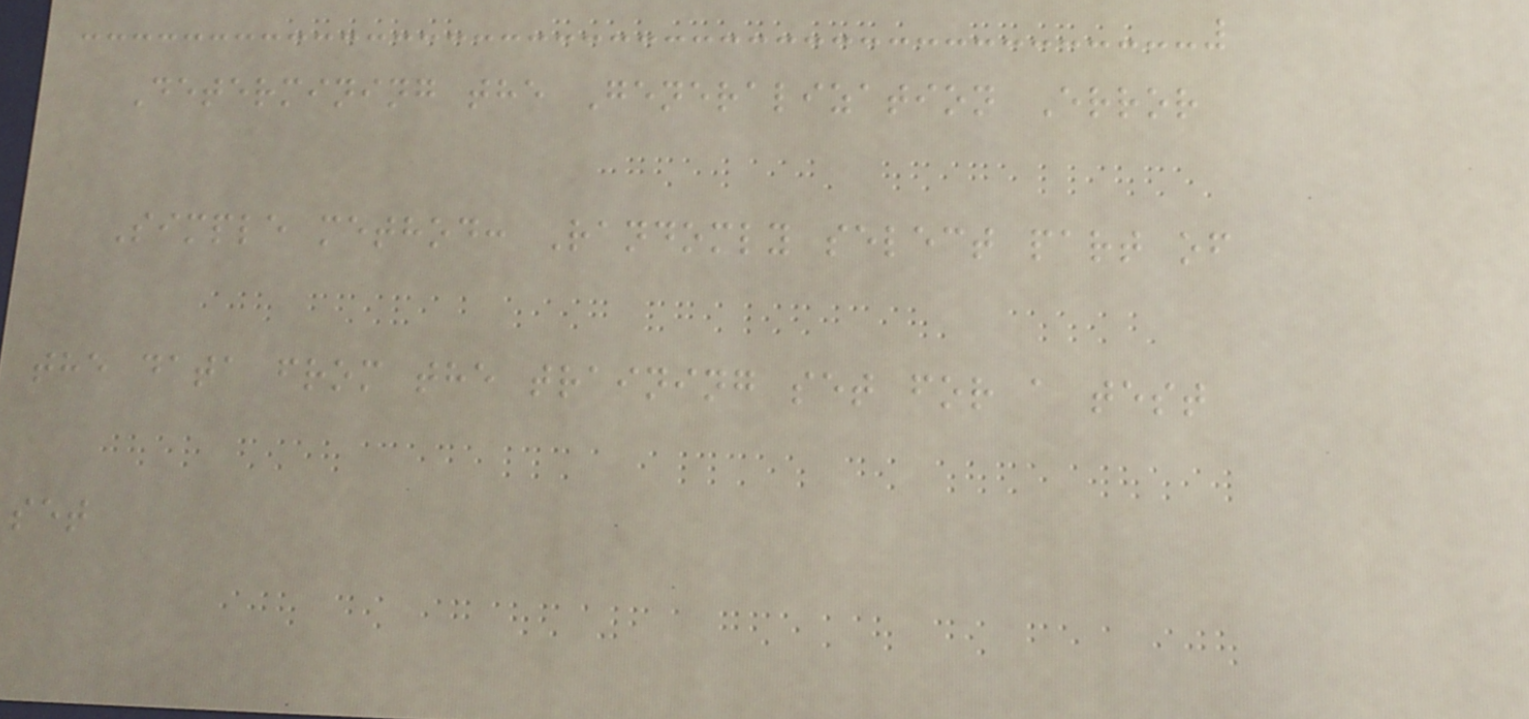Determining the Generalization Error
Simple method: Randomly select part of
the data from the training set for a test
set
